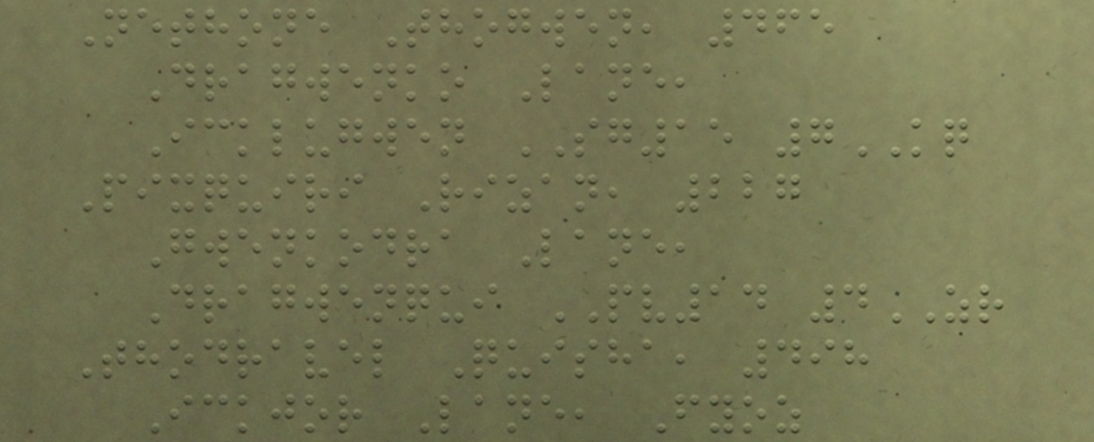Nethone Thogwen, 465
Dragwenko Lane,
Icklugwen SG15 7KQ
Pixquiri Rizan, 227
Gwenkodra Lane,
Dragwenqui PV14 4ZR
Thodravel Quisha, 498
Ickjor Lane, Fyoz
